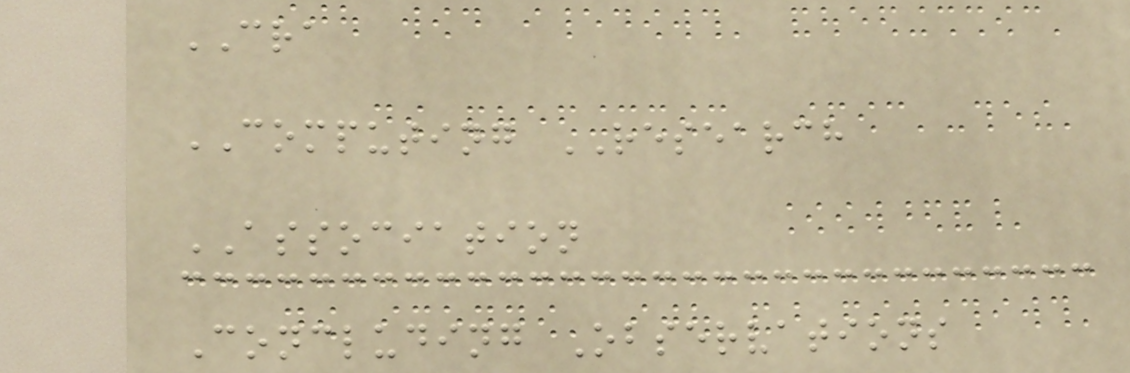CRA
COMPUTING RESEARCH
ASSOCIATION
Concluding Observations
